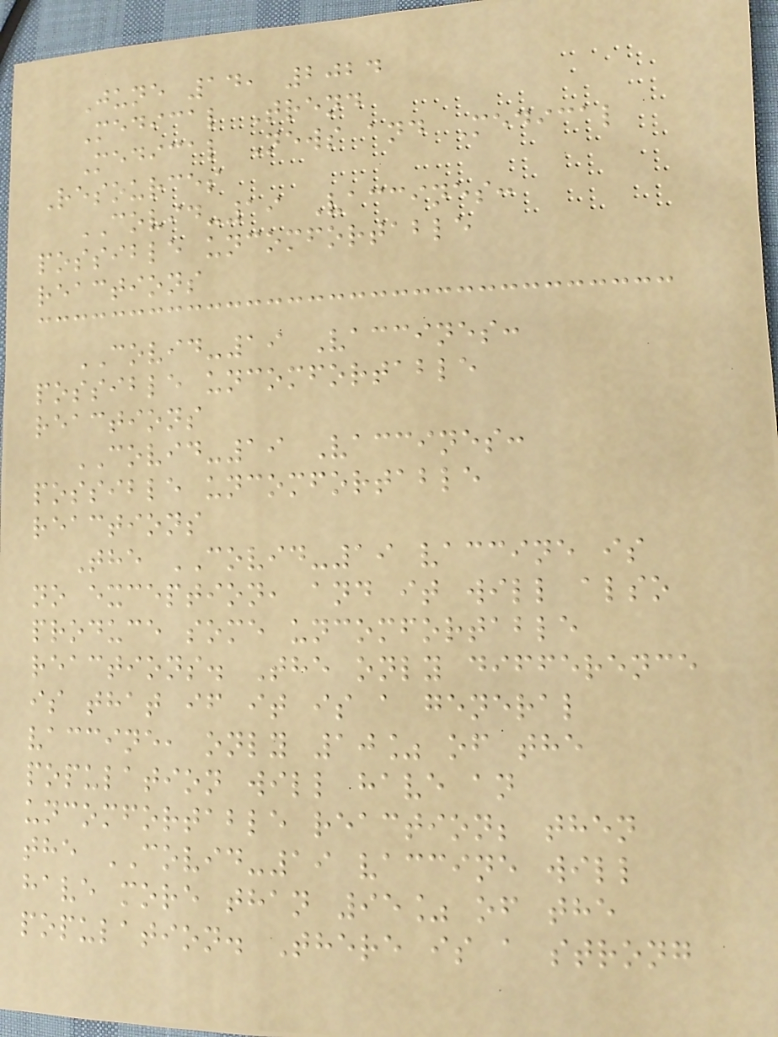June 14, 2024
Medical Trend
Medical News and Medical
Resources
COVID-19 Vaccines:
possible uncomfortable
reactions
COVID-19 Vaccines:
possible uncomfortable
reactions
COVID-19 Vaccines:
possible uncomfortable
reactions
The COVID-19 vaccine is
no exception, and it will also
produce some uncomfortable
reactions. The only difference
is that if it is a general
vaccine, only 10% of the
population will have an
uncomfortable reaction; then
the COVID-19 vaccine will
have more than 95% of the
population. There is a strong
